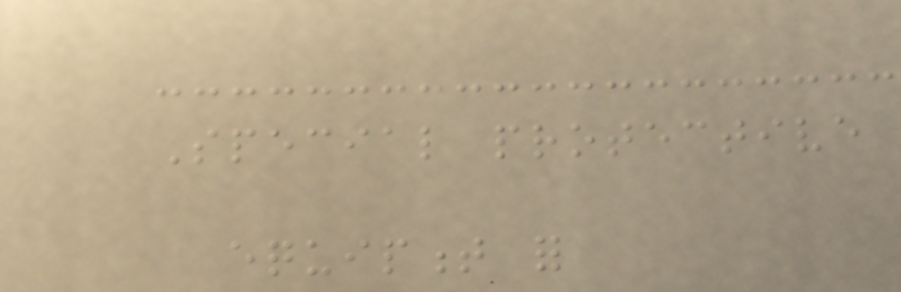Special protective
equipment for
